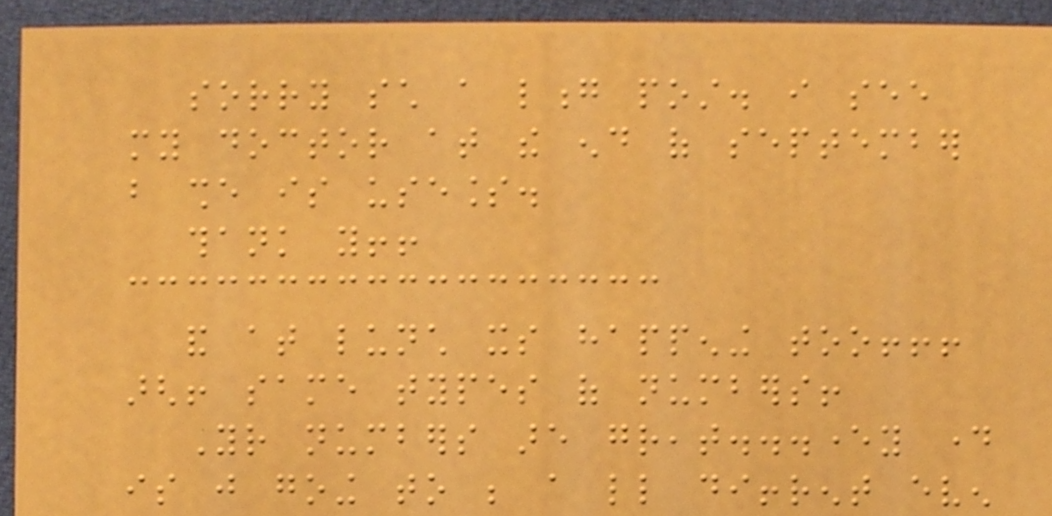sorry such a long post. i see
my doctor at the end of september
but she is useless.
thank you!!
and at lunch its happening too!!!
argh! same types of numbers!
Your numbers are great...every day
is just going to be a little diffrent even
